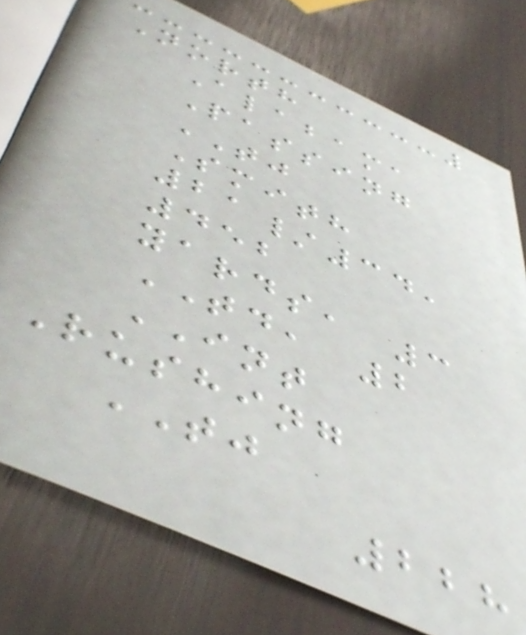North
Alabama
Passing
TJ
Smith
21/34,
452
yards, 3
TD, 2
INT
Rushing
TJ
228
